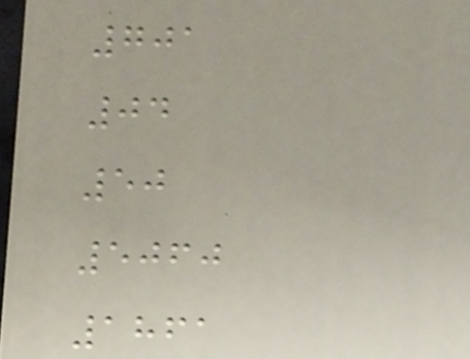701
04
50
5060
1861
